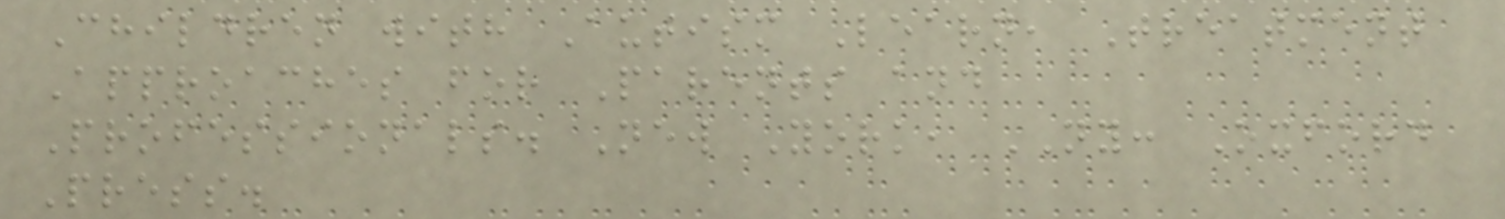Children with Autism Learn, Treatment
Approaches for Parents and
Professionals. New York, NY: Oxford
Press.
